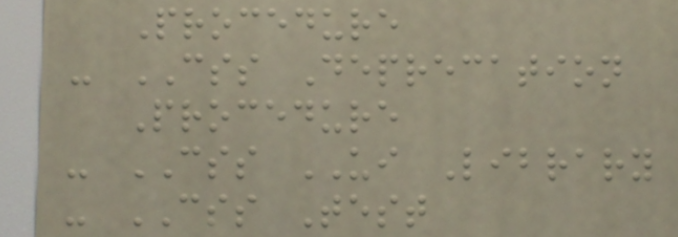Procedure
- CSS Deprecation
Procedure
- CSS UI Library
- CSS Test
